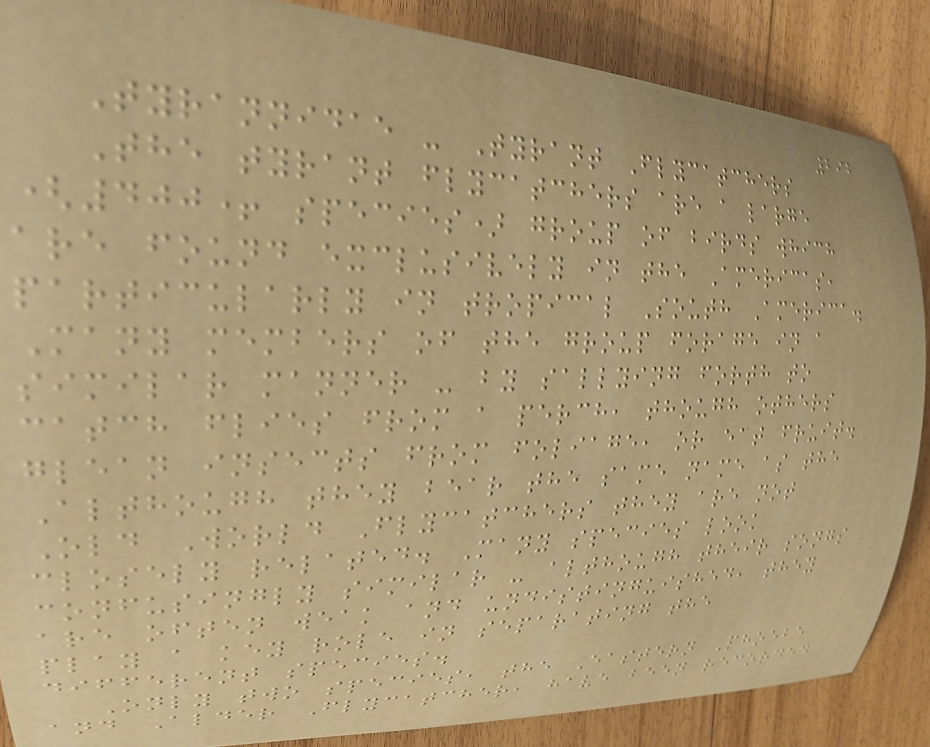292
Tyrannidae - Tyrant Flycatchers
The tyrant flycatchers are a large
(400+ species) group of birds which
are found exclusively in the Americas,
particularly in tropical South America.
Many members of the group forage in a
similar manner - by sallying forth to
catch flies from a perch, though others
glean insects from foliage, or eat fruit.
Although they bear the same name as the
Old World Flycatchers they are not
closely related. Many species look
confusingly similar - although their songs
are often weak and undistinguished, they
play a key role in separating the
different species.
Only two species, the Eastern Phoebe
and Alder Flycatcher, have been recorded
